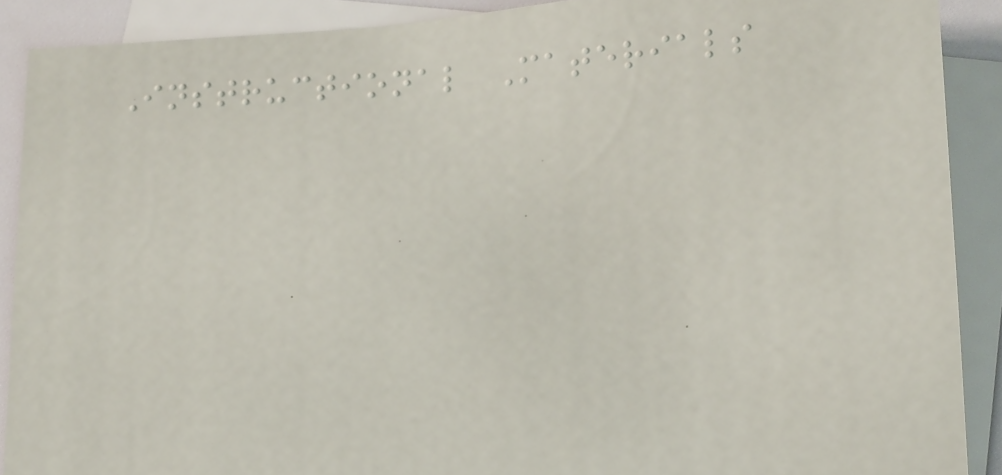Instructional Materials
